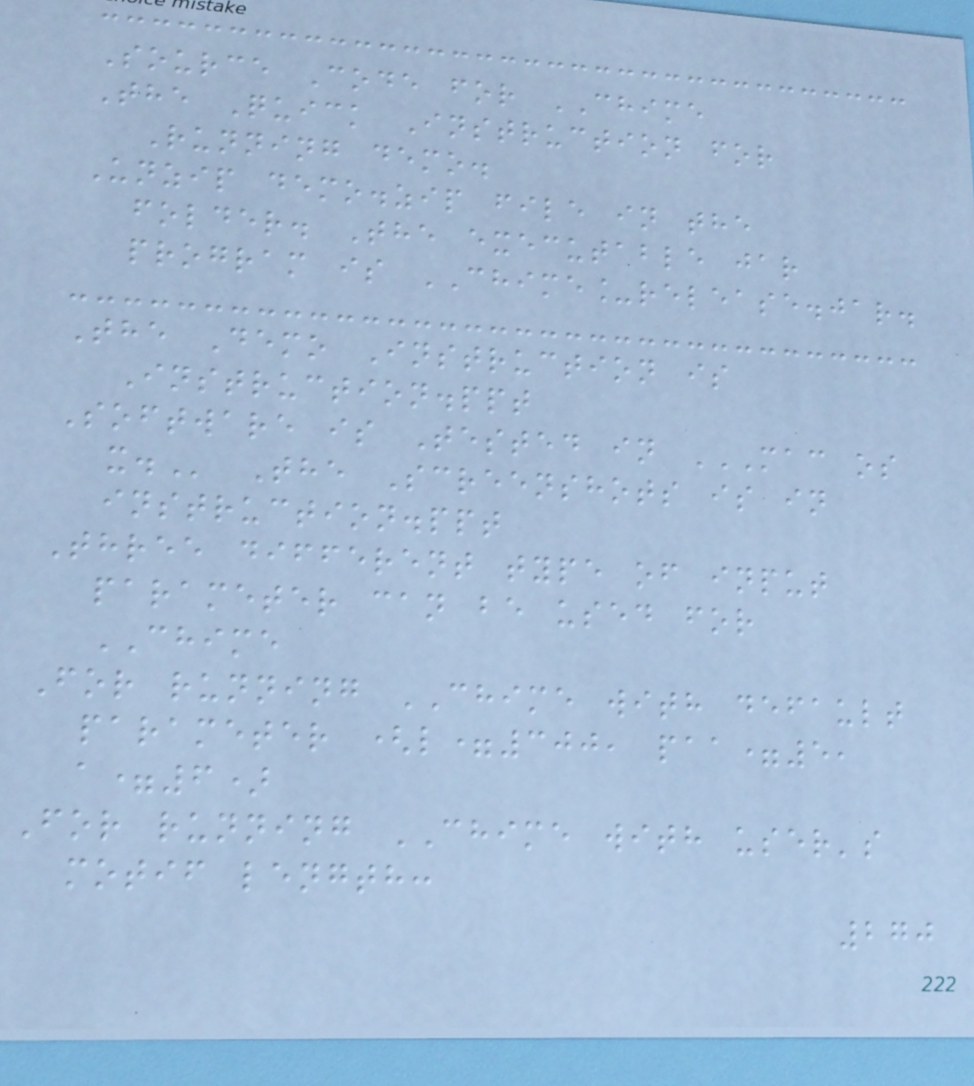Source Code for CHIME
The Quick Instruction for
Running demo.
Unzip demo.zip file in the
folder. The executable jar
program is CHIME_release.jar.
The Demo Instruction is
Instruction.ppt
Software is Tested in MAC OS
X. The Screenshots is in
instruction.ppt
Three different type of input
parameter can be used for
CHIME
For running CHIME with default
parameter (l=300, paa=5,
a=6)
For running CHIME with user's
motif length:
270
